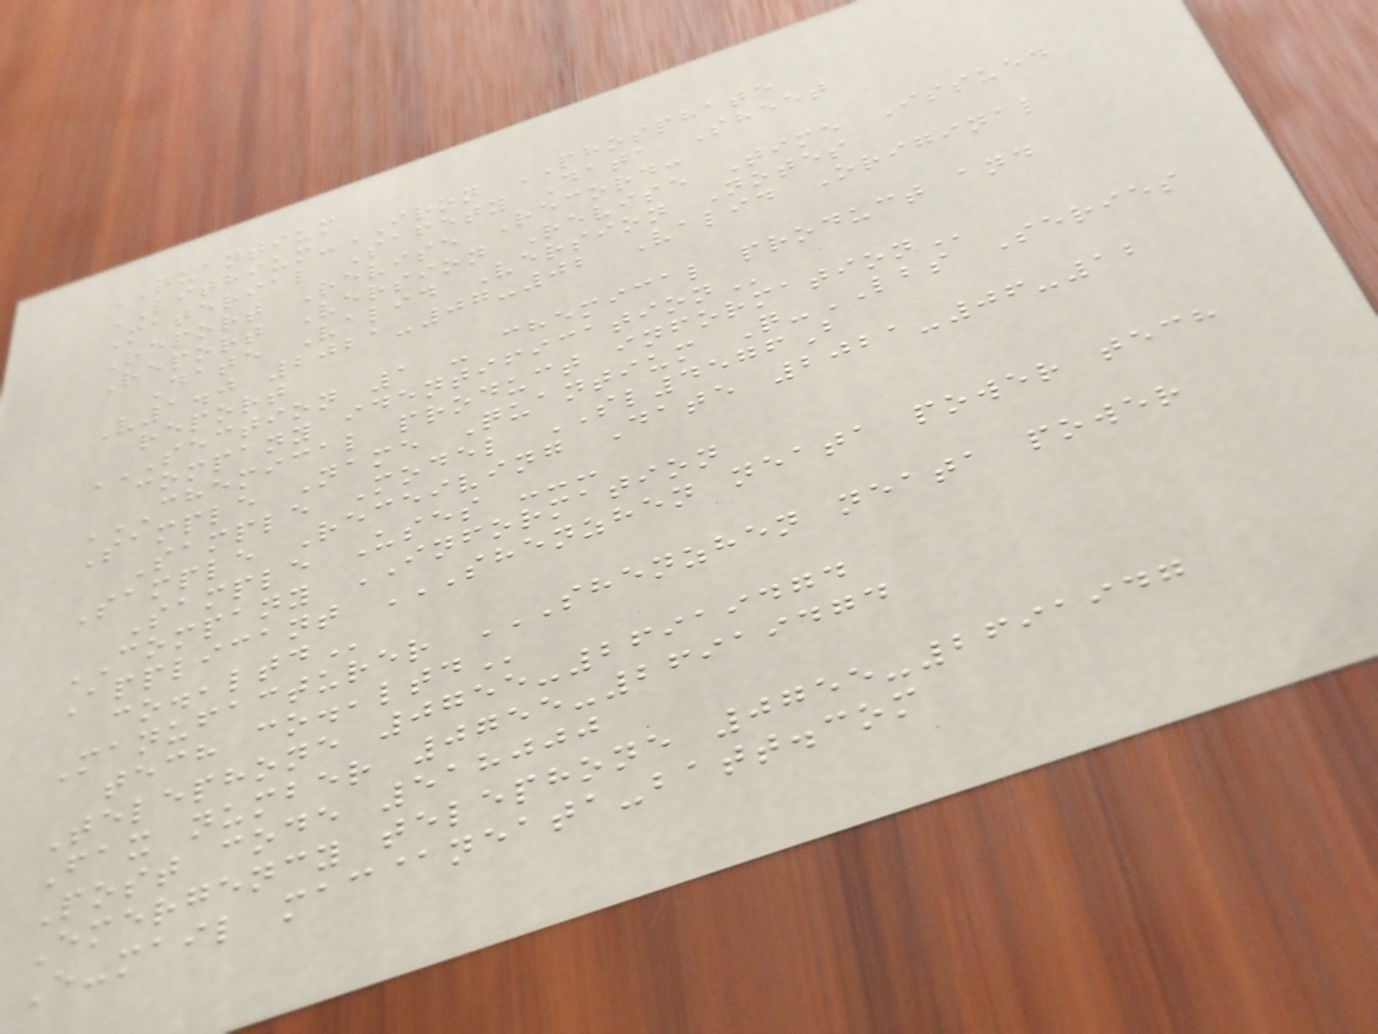QUANTIUM
LITHIUM-IRON PHOSPHATE
Material Safety Data Sheet
Report Revise Record:
Report Version Revise Time Issued
Date Valid Version Notes
V1.0 2021-07-02 Valid Original
report
SECTION 1 - CHEMICAL PRODUCT AND
COMPANY IDENTIFICATION
CHEMICAL PRODUCT INFORMATION
Sample Name Quantium Q-LBS Series
Sample Model SL4576B
Sample Receiving Date 2021-06-12
Sample Uses ---
COMPANY INFORMATION
Applicant SHENZHEN NEATA POWER TECH
CO.,LTD
Manufacturer SHENZHEN NEATA POWER
TECH CO.,LTD
Telephone 0755-26919474
Fax number 0755-26919474
Post code 518000
Emergency telephone 0755-2691947
E-mail mac@neata-batt.com
